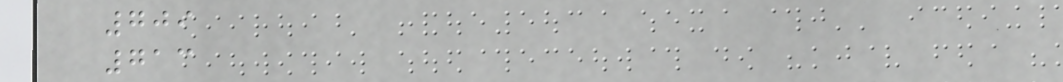709
713
